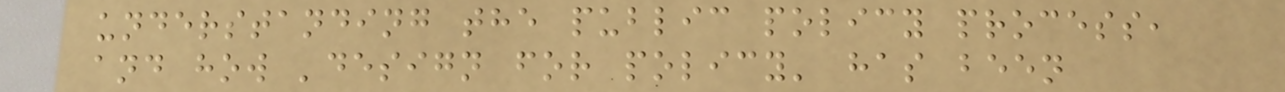understanding the public policy process,
and how 'design for policy' has been
